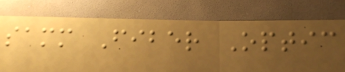samm Fiber Optic
